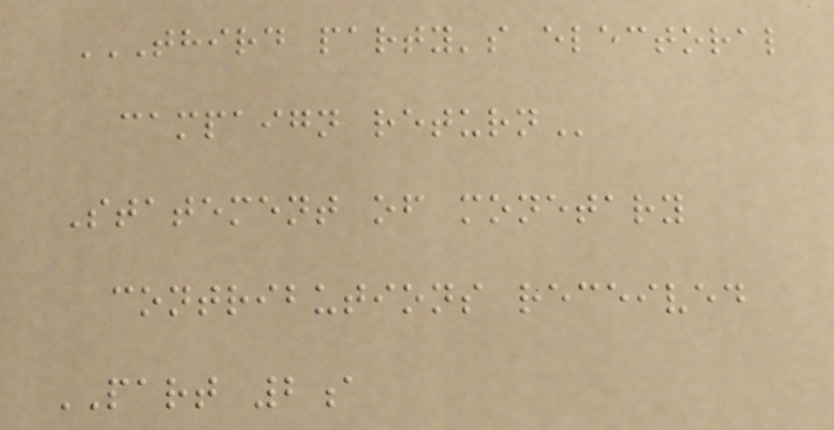THIRD PARTY'S ELECTORAL
CAMPAIGN RETURN
Statement of monetary
contributions received
PART 2a
